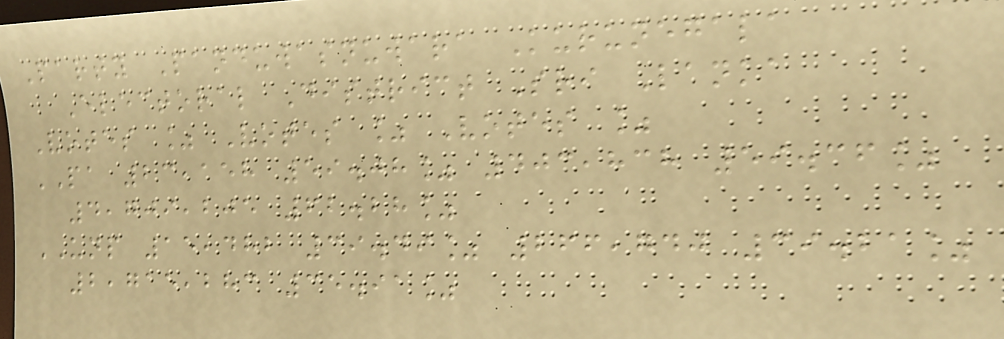Party Panduwasnuwara Kurunegala
Electoral District Sri Lanka
Votes % Votes % Votes %
PA 23,158 59.08% 403,838 59.36%
4,709,205 62.28%
UNP 15,482 39.49% 266,740 39.21%
2,715,283 35.91%
